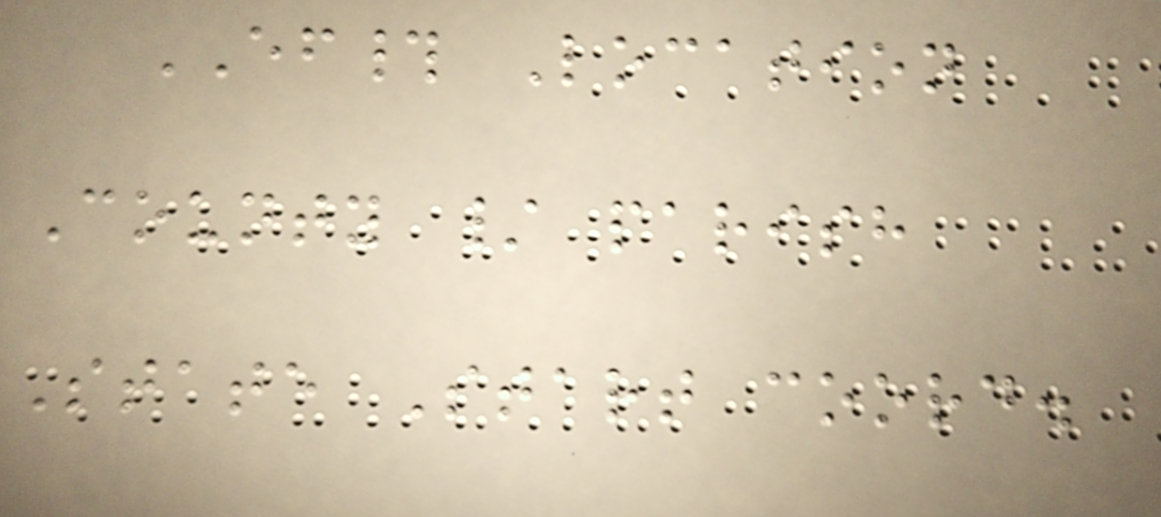EF# Location
County / parish
State Start coord.
